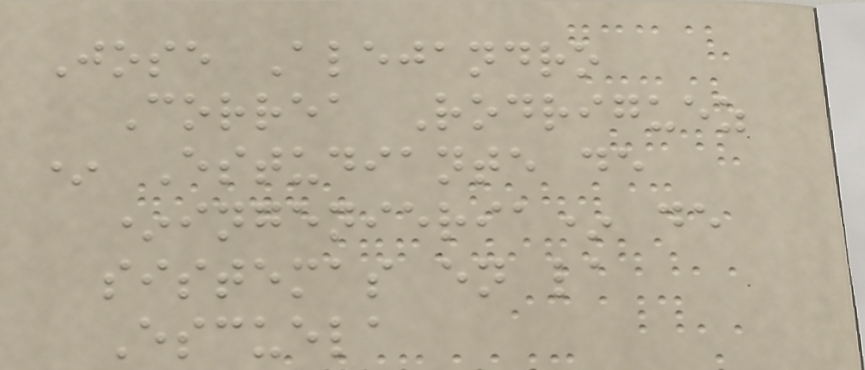Jose Alejandro
Correa Rodriguez
* Estudiante de
*ingenieria* de
sistemas en la
Escuela
